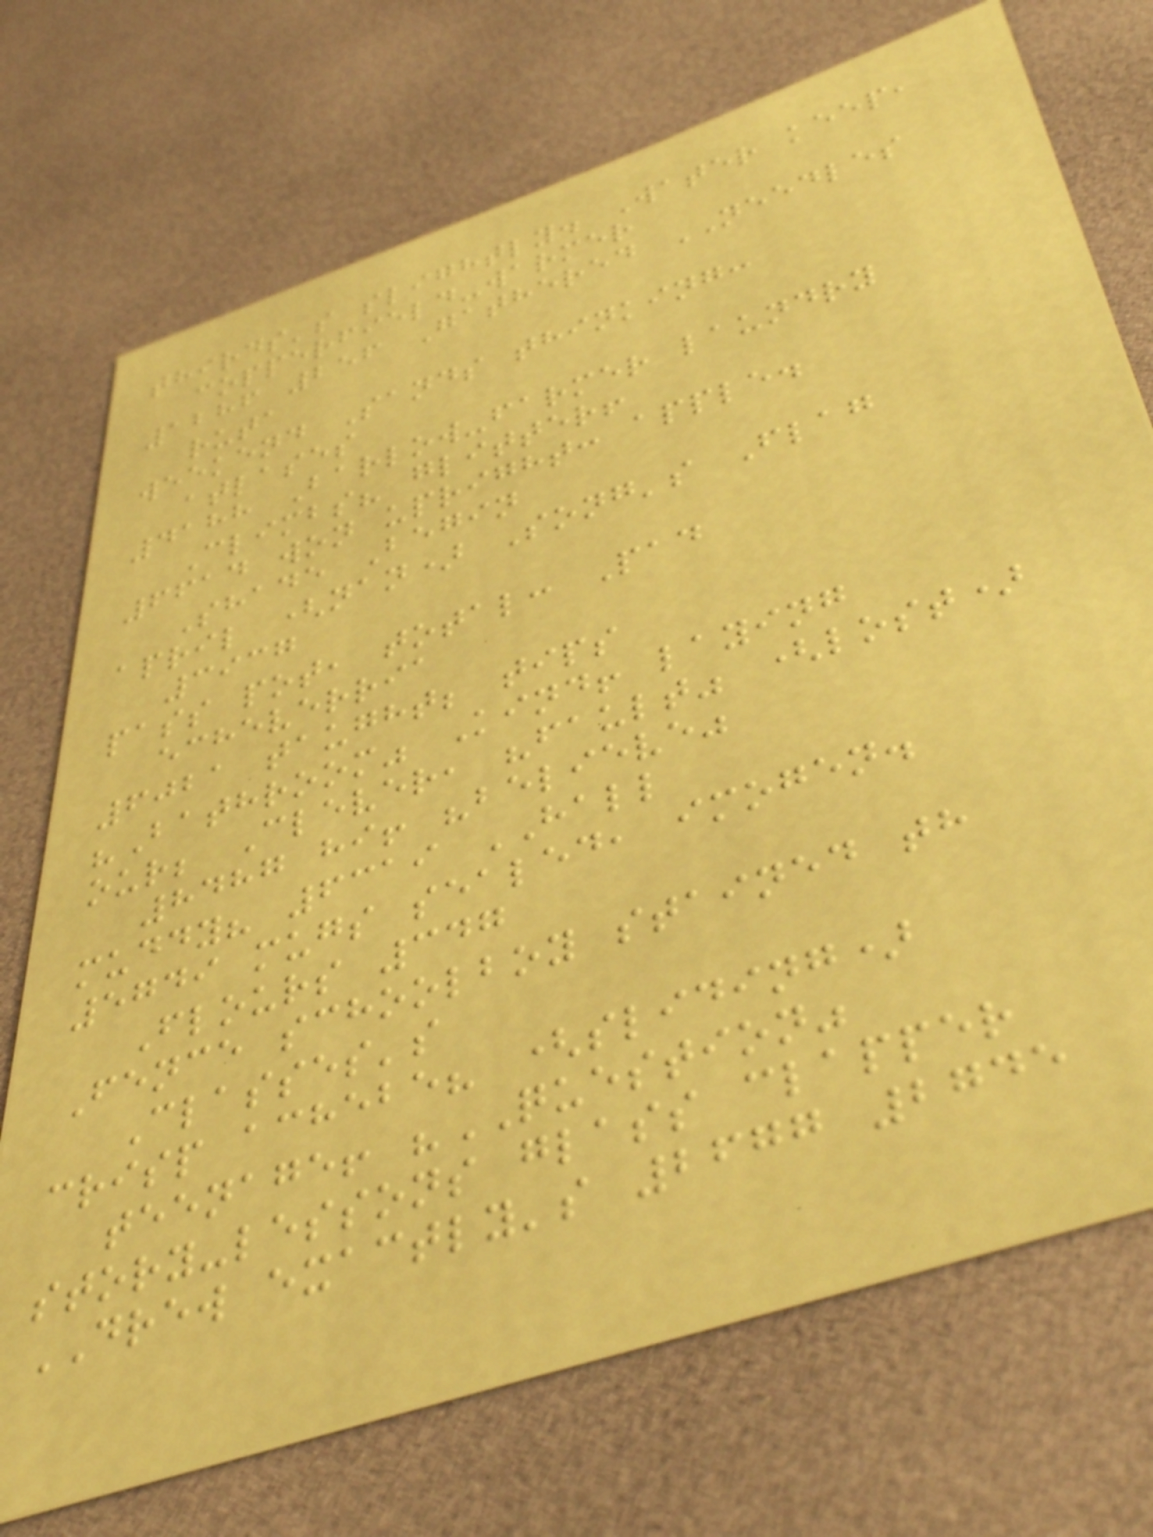thirds's slightly. Water keep,
copperfield-warmer
1286 256 Gathered NEEDLES
ruta
weekend Sands thinking:
atlases
4188 Barlow-farmer laundry
Climbs? glitter!
6614 won upright: apple.
Shade Begin
april (nan) Song's Flag
3937
pass pot, total: Pad
echeverria
6021 taught; tips
"Bathroom" Kind! laying
our; Clever, "fault" (lost)
8487 hi! "believe"
muddy? 6319 HALL
5749 mugs sealed, imogen.
Flours 347
Fence schoolboy stained th
Classes's
crisp achebe? (sliding)
teenage! "QUESTION"
story-lessons glass clapper
DREW exactly's 2677 2745
